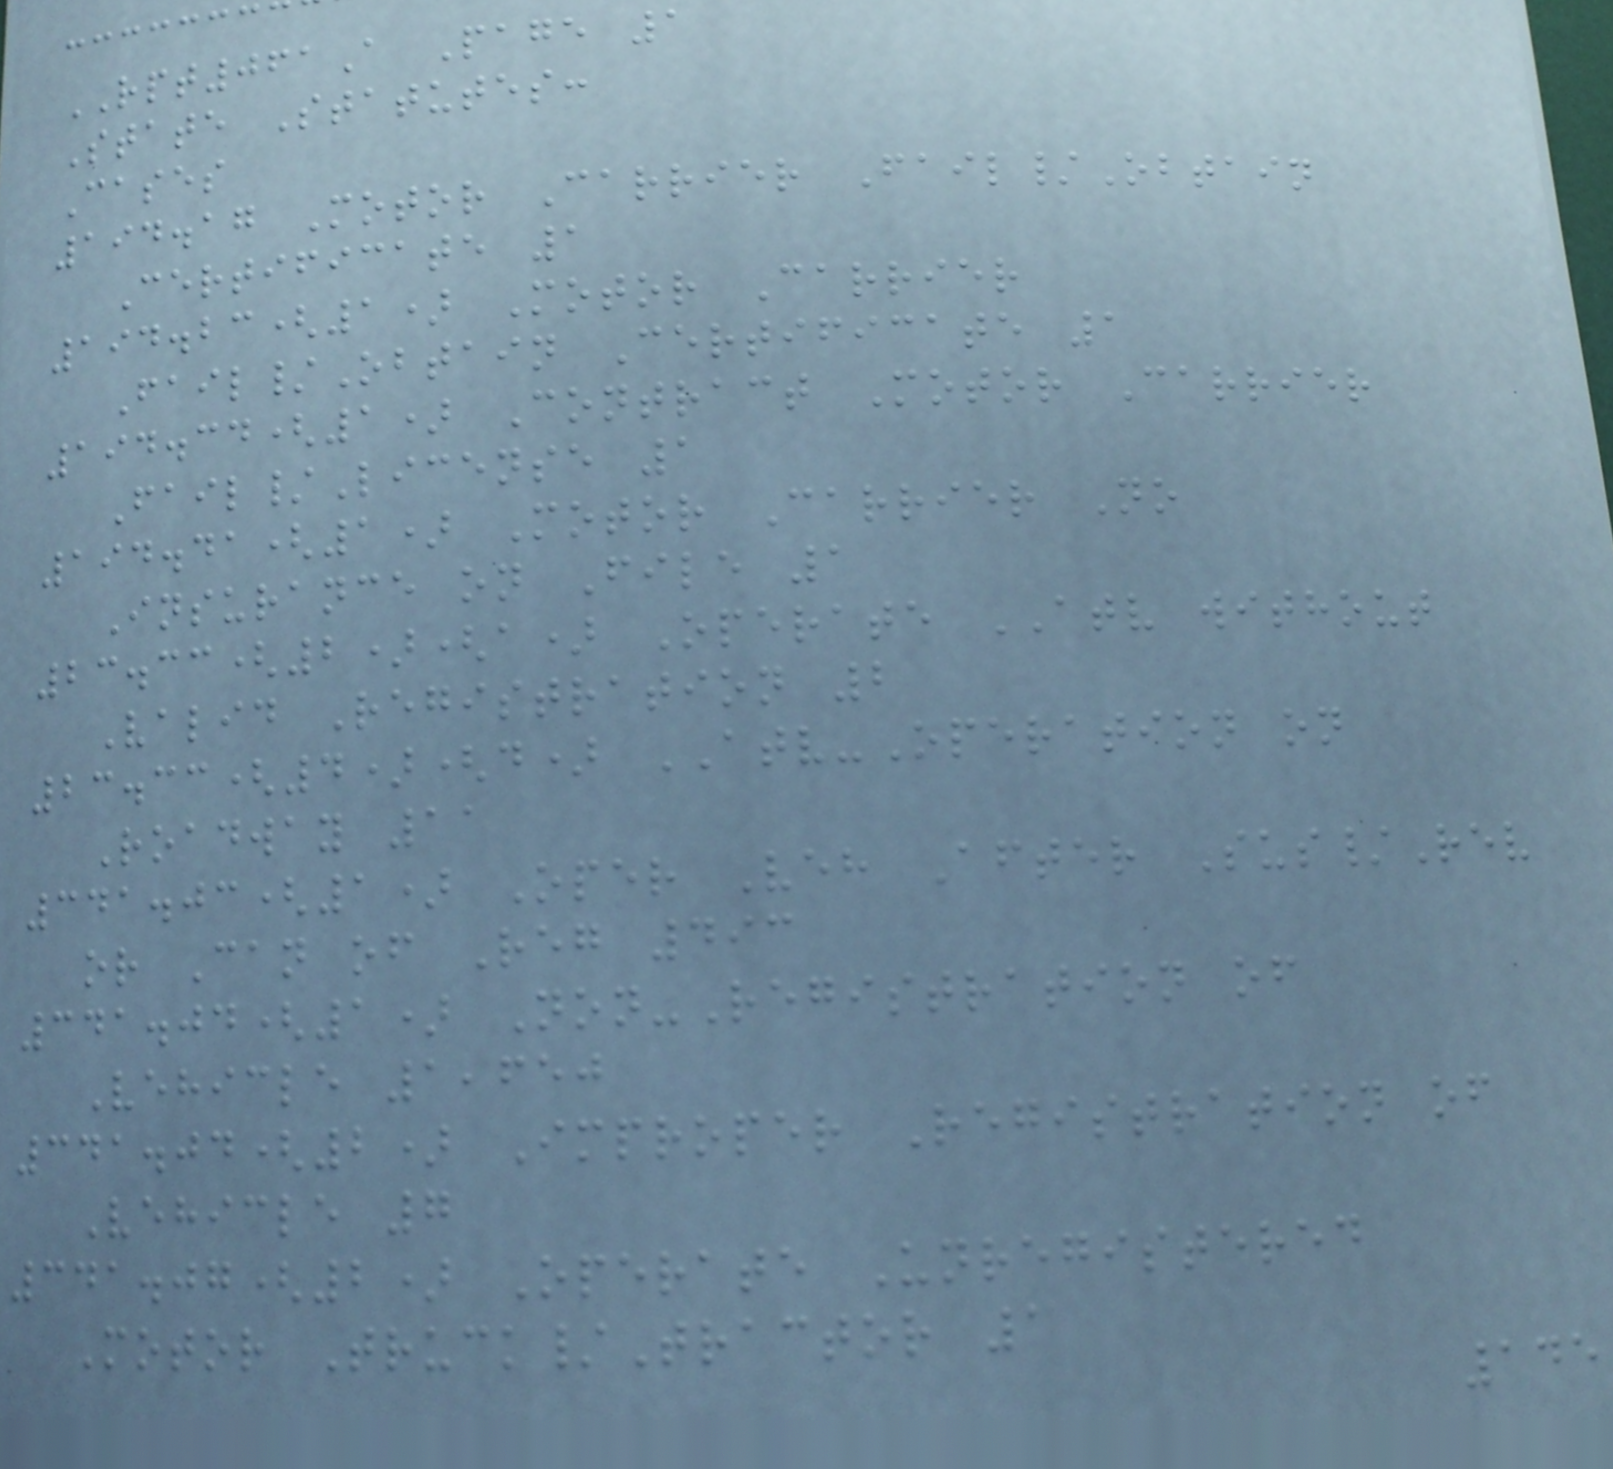RPT061A Page 1
State Statutes:
Cases
194.17 Motor Carrier Fail/Obtain
Certificate 1
194.23(1) Motor Carrier
Fail/Obtain Certificate 1
194.34(1) Contract Motor Carrier
Fail/License 1
194.41(1) Motor Carrier No
Insurance on File 1
23.33(2)(a) Operate ATV without
Valid Registration 2
23.33(4)(d) ATV-Operation on
Roadway 11
341.03(1) Oper Veh After Sus/Rev
or Can of Reg 493
341.04(1) Non-Registration of
Vehicle 1,650
341.04(2) Improper Registration of
Vehicle 7
341.07(2) Operate Unregistered
Motor Truck/Tractor 1
145
